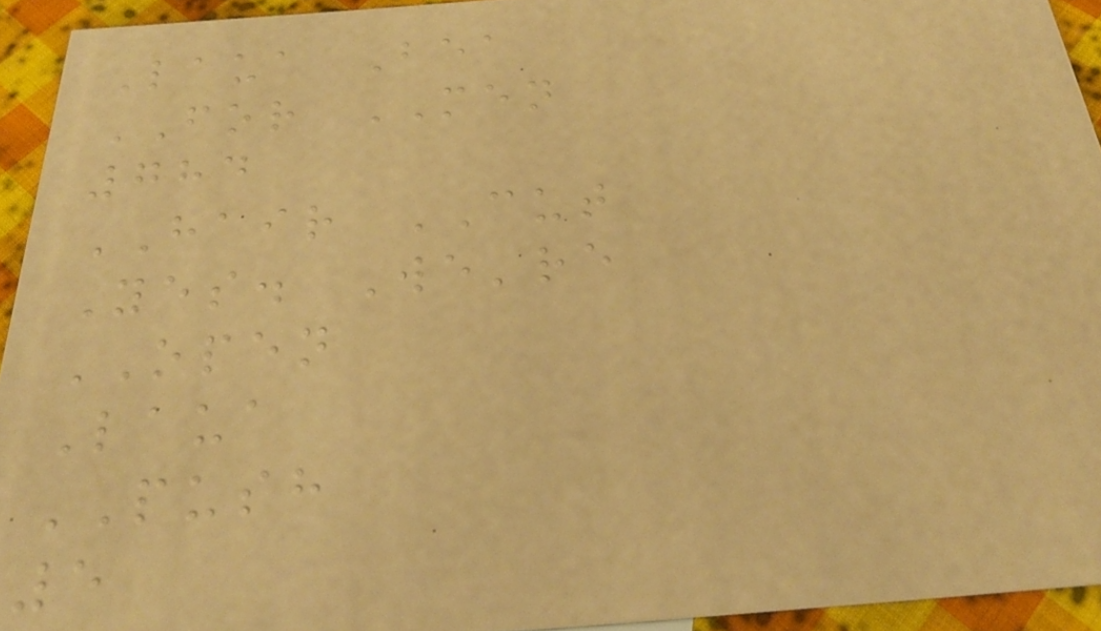Laua Bea
FOR MEN
784
HAIR CUT
Yes. We're
OPEN
Laua
PUSH
5
